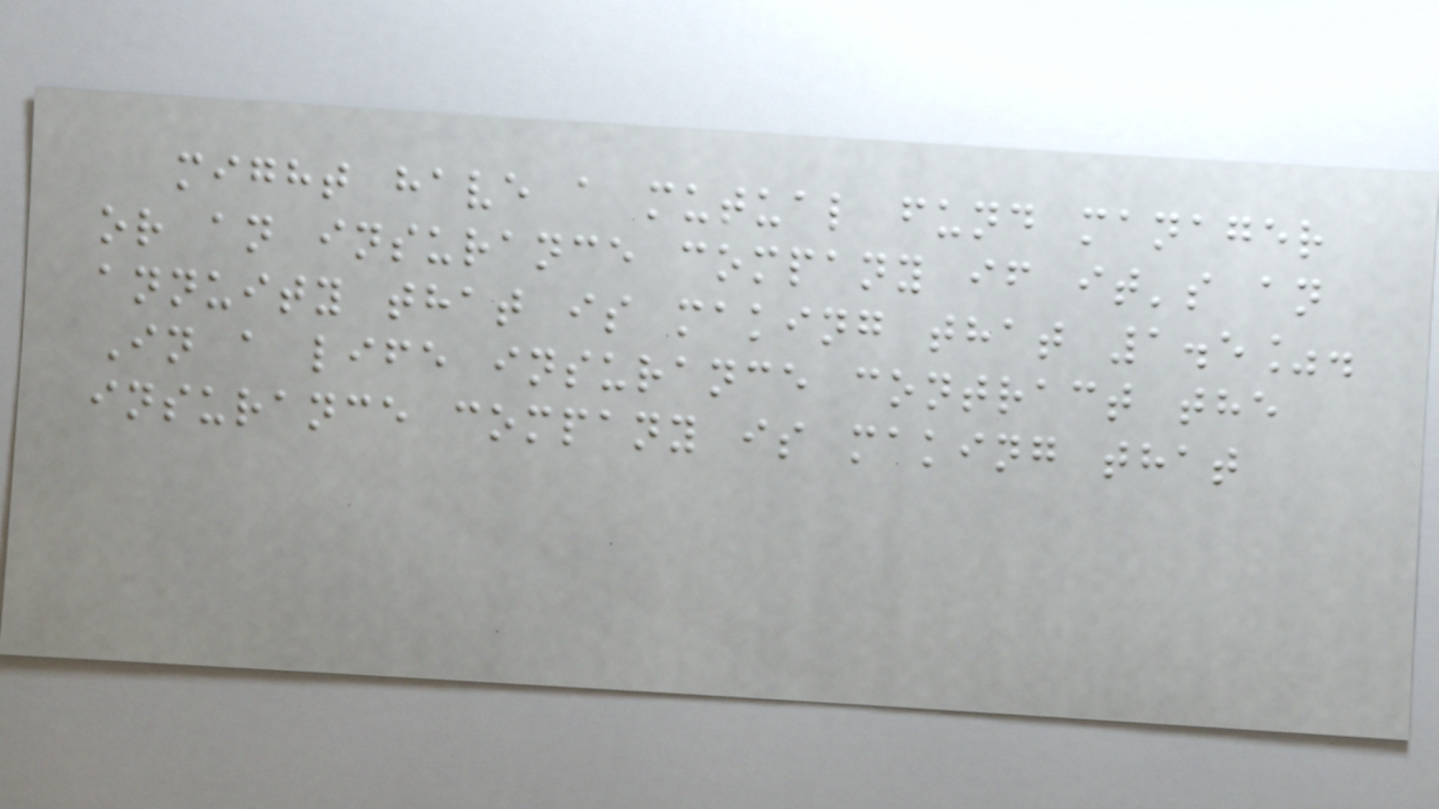might have a mutual fund manager
or an insurance company if it's an
annuity that is making that 1.5%.
In a life insurance contract the
insurance company is making that
